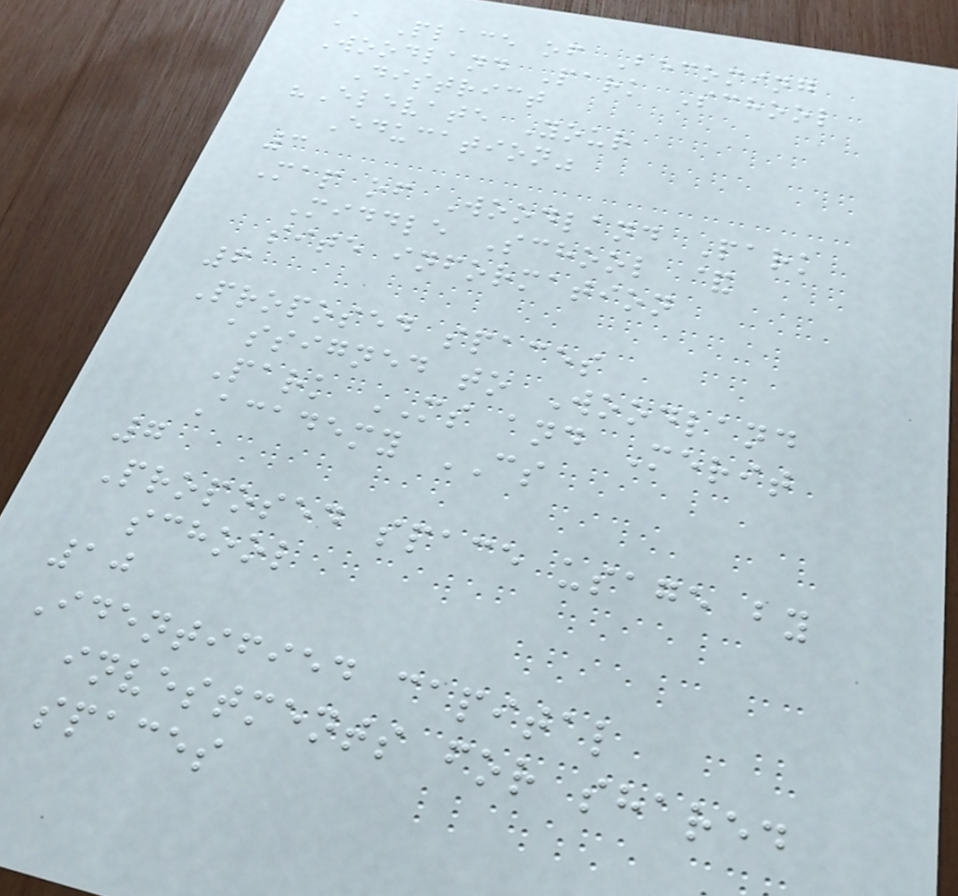A Place of Becoming
Woodland Park School
District
"Elevate Your
Education"
3
Map of Woodland Park
Middle School &
site information
6
Proposed spaces
assigned to Woodland
Park MS and Merit
Academy CS
7
Proposed space usage by
school
10
Identified capital
investments for shared
spaces
